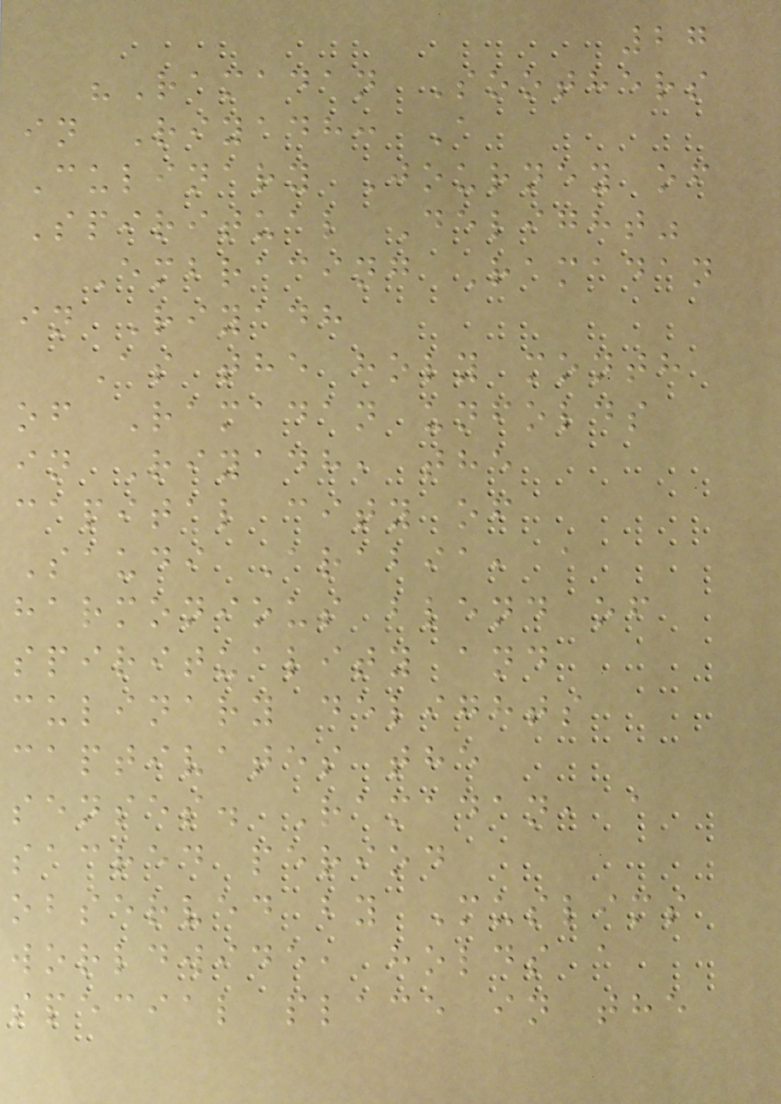27
"Ramadan Soothers
in Riyadh: A
Culinary Journey of
Spiritual Delight"
Embracing Ramadan
in Riyadh
As the holy month
of Ramadan unfolds
in Riyadh, the
capital city of
Saudi Arabia, a
harmonious blend of
spirituality and
culinary delights
captivates the
senses. Ramadan, a
sacred period
observed by Muslims
worldwide, holds a
special place in the
